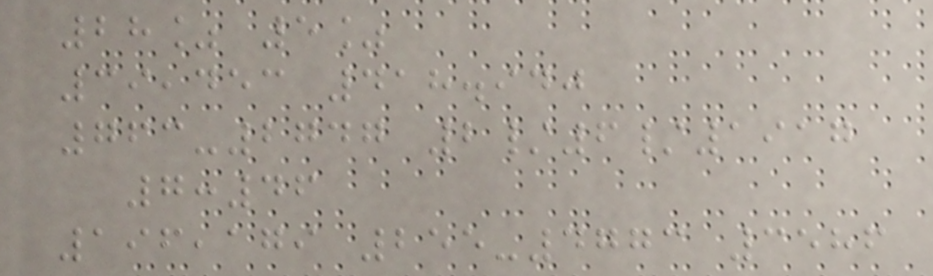28% 5%
39,453 418.940
763-2747 2/6/1917
7:46
196,179 255-4773 3586
